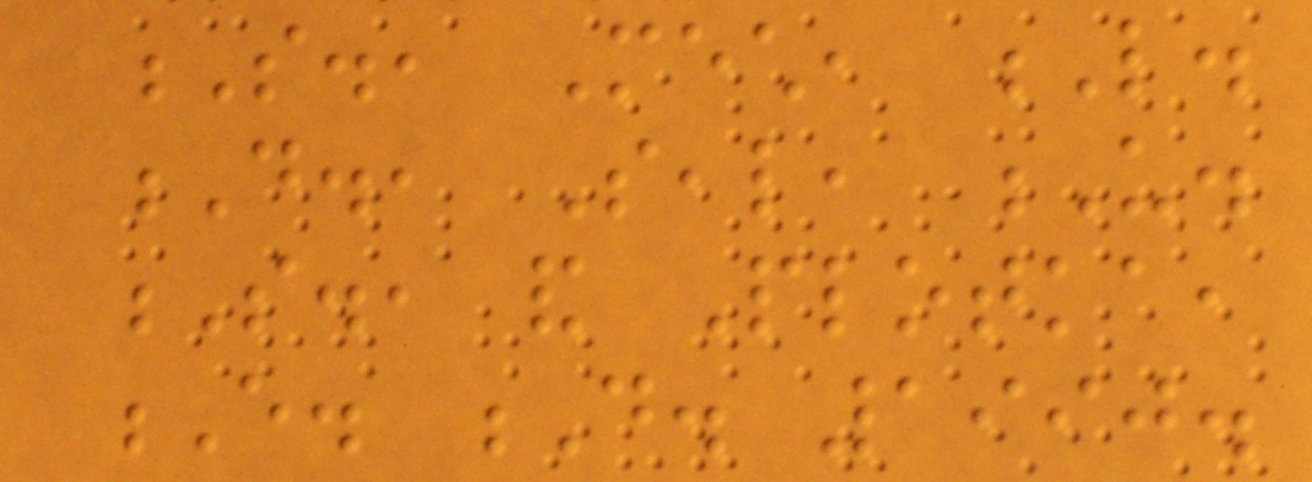S., Mech, L.
D., Seal, U.
S., and Plotka,
E. D. 1990.
